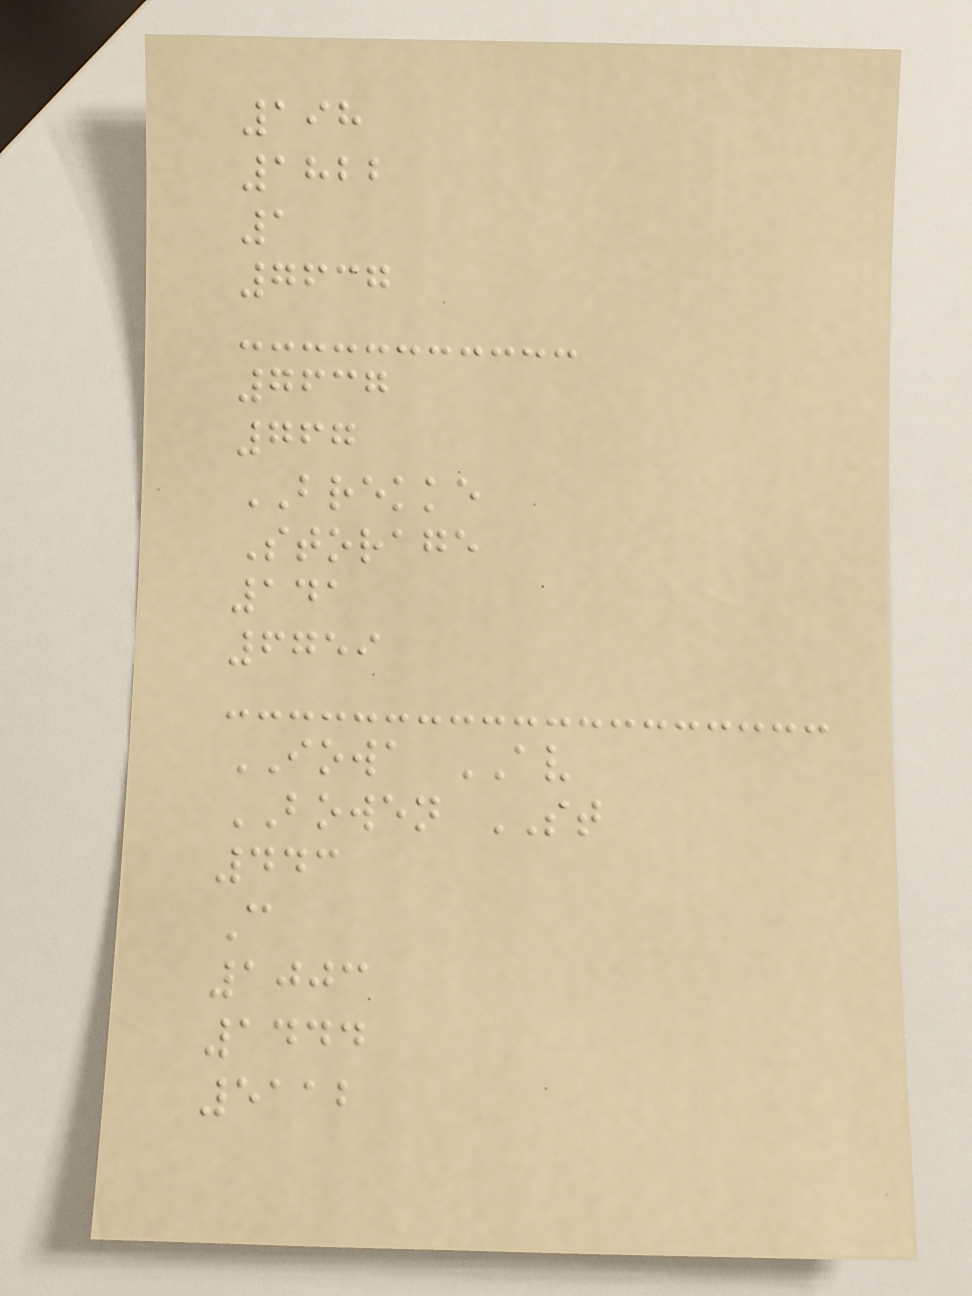198
1822
1
7637
7637
767
BREKKE
Storage
141
6759
IOWA AV
BOWEN ST
443
C
1003
1444
5112
